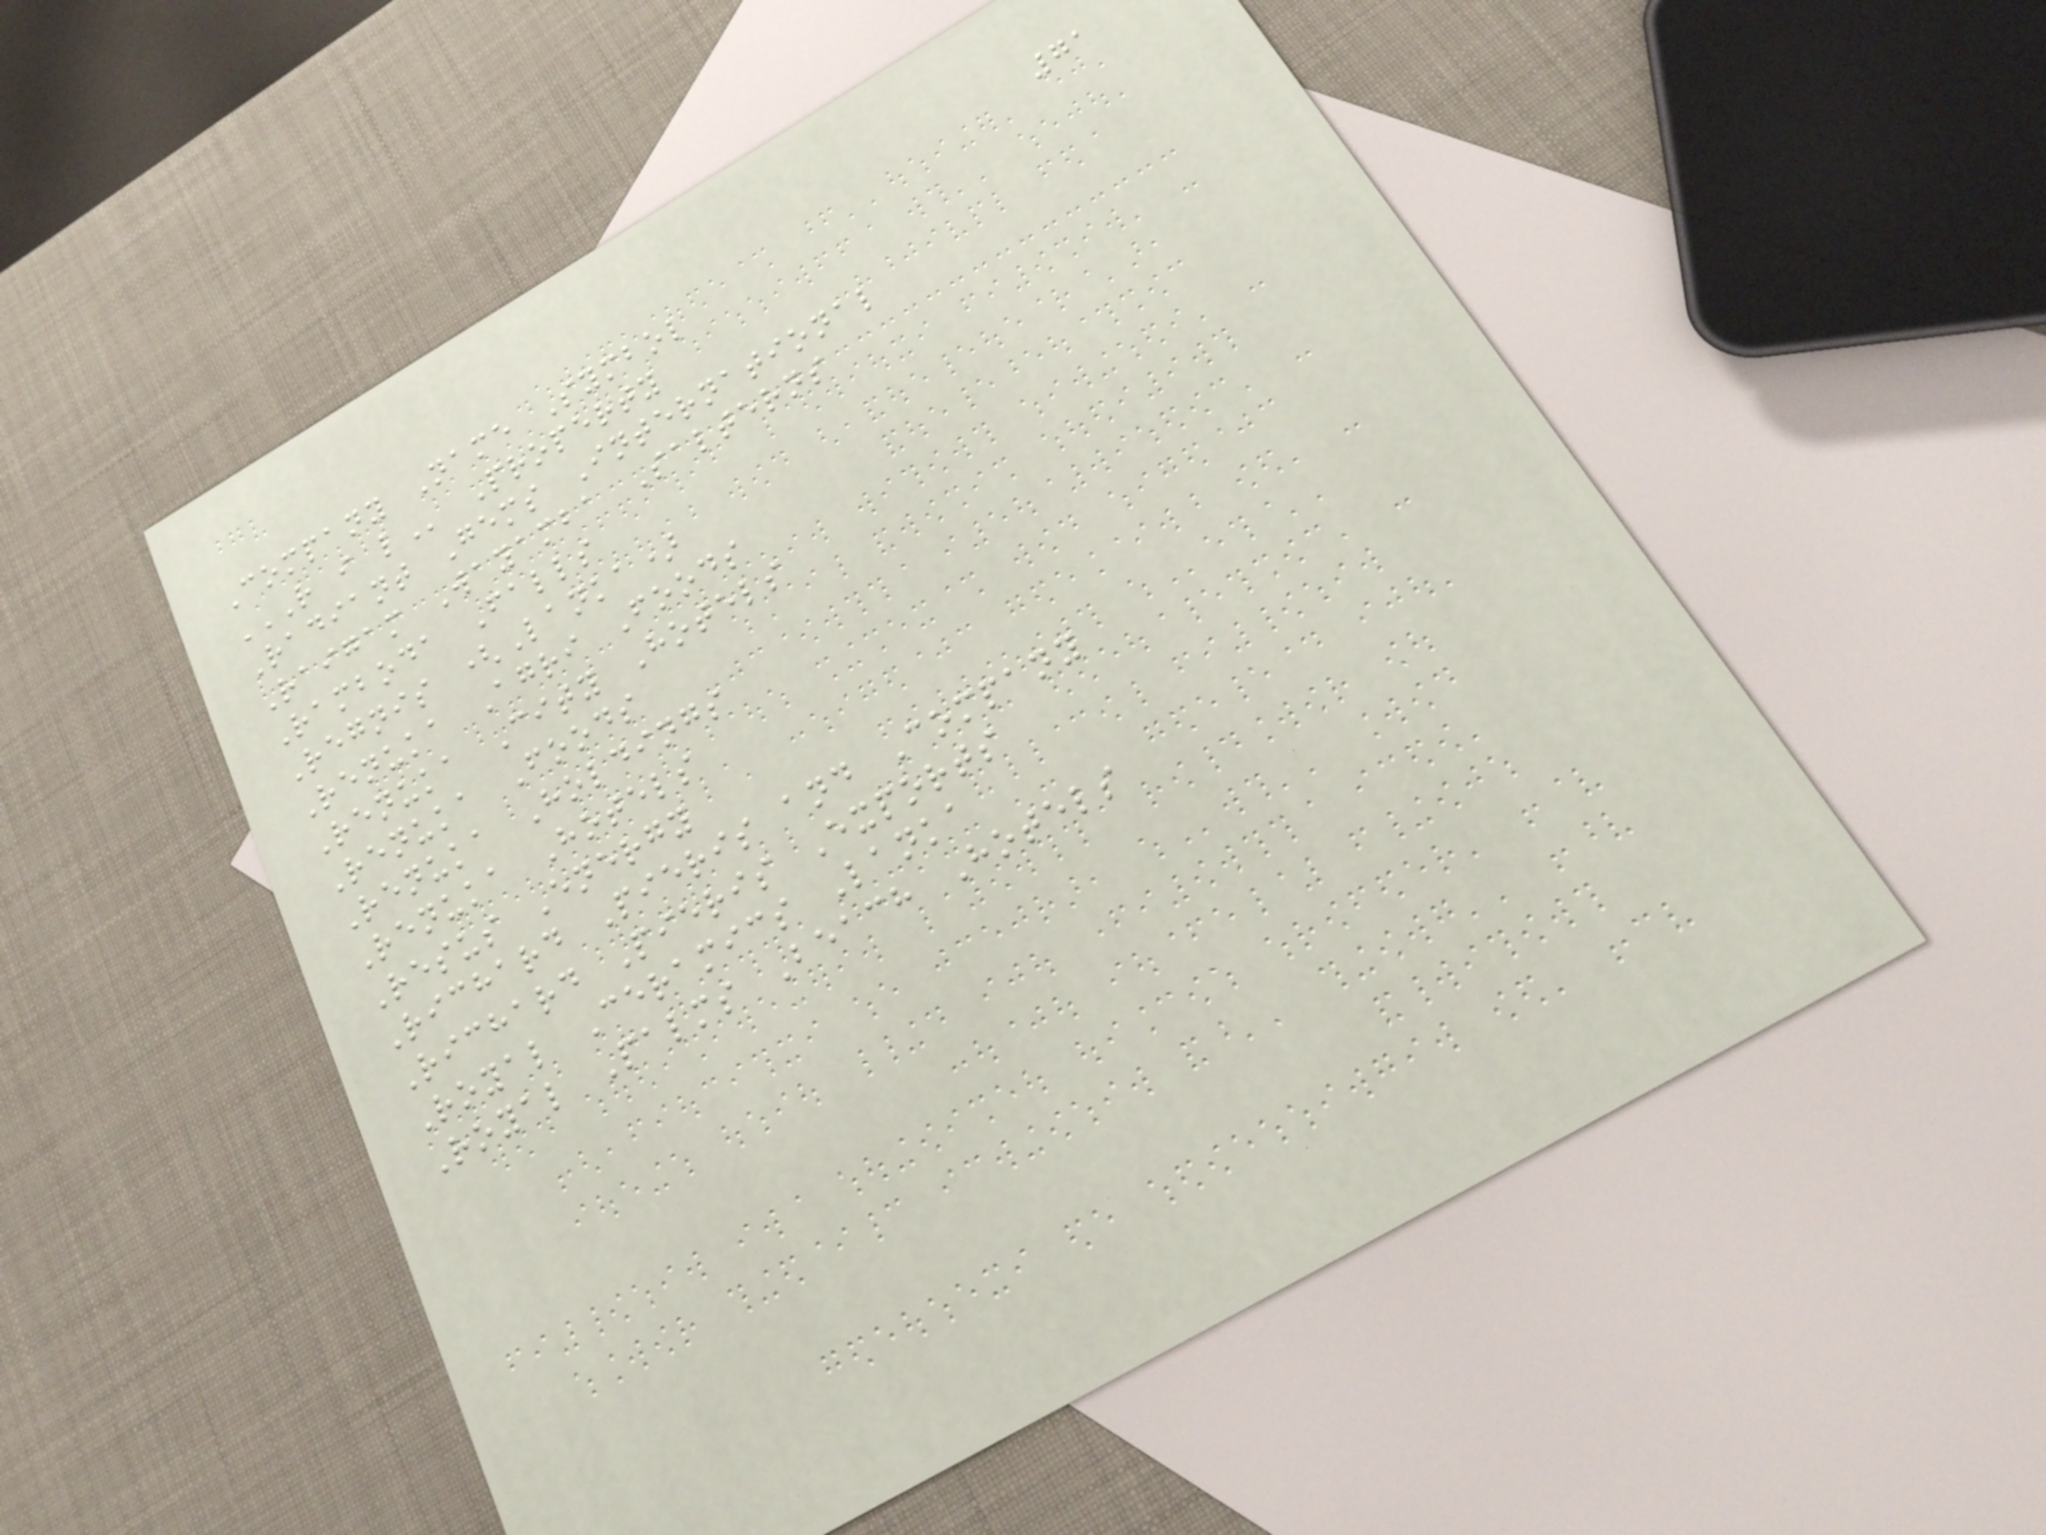71
Company Name Symbol
R I L Property
Radiant Gems International
Raigam Wayamba Salterns
Ramboda Falls
Regnis (Lanka)
Renuka Agri Foods
Renuka City Hotels
Renuka Foods
Renuka Holdings
Renuka Hotels
Resus Energy
Richard Pieris and Company
Richard Pieris Exports
Royal Ceramics Lanka
Royal Palms Beach Hotels
